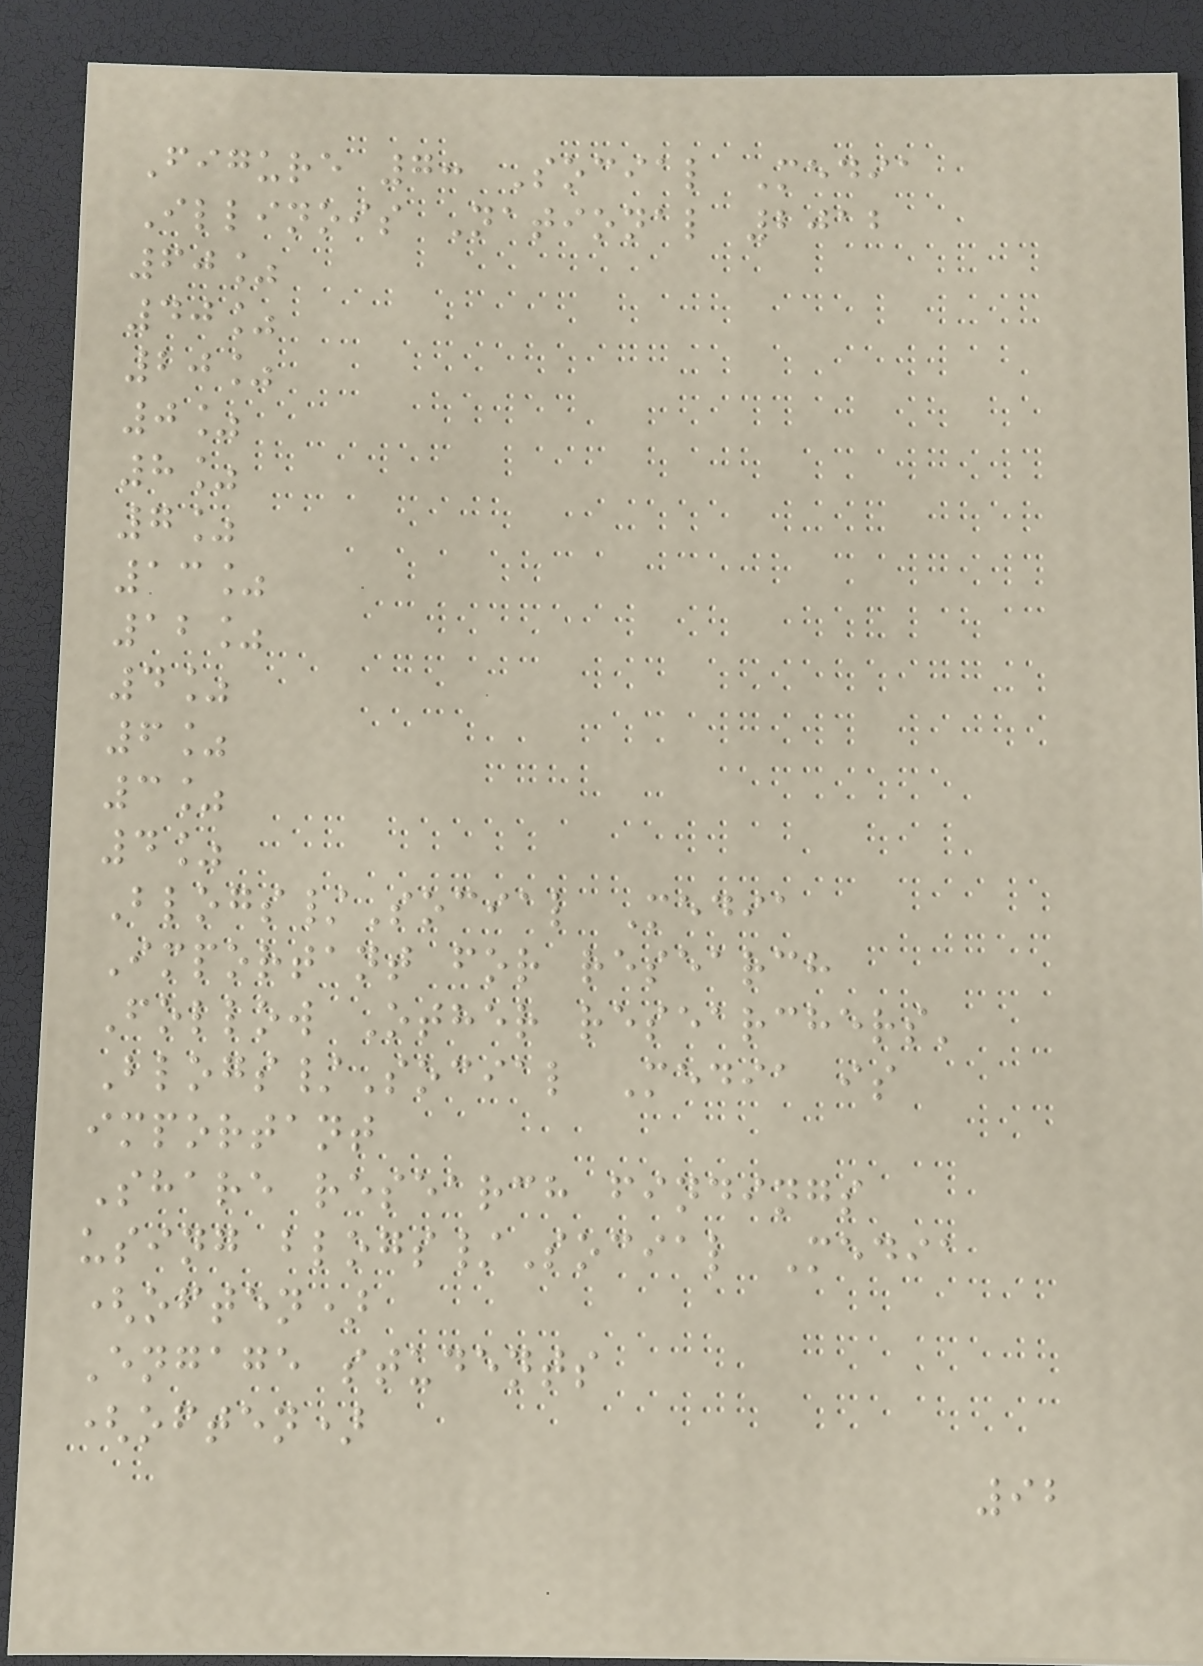Figure 7: Social Media
Illinois National 2012
60%
40%
20%
0%
8%
7%
13%
12%
4%
6%
3%
4%
Blogs/Social Media
Important for research
Follow Other researchers'
Blogs/Social Media is
important
Share research findings
using blogs/Social Media
(often)
Engage students
(often)
92
